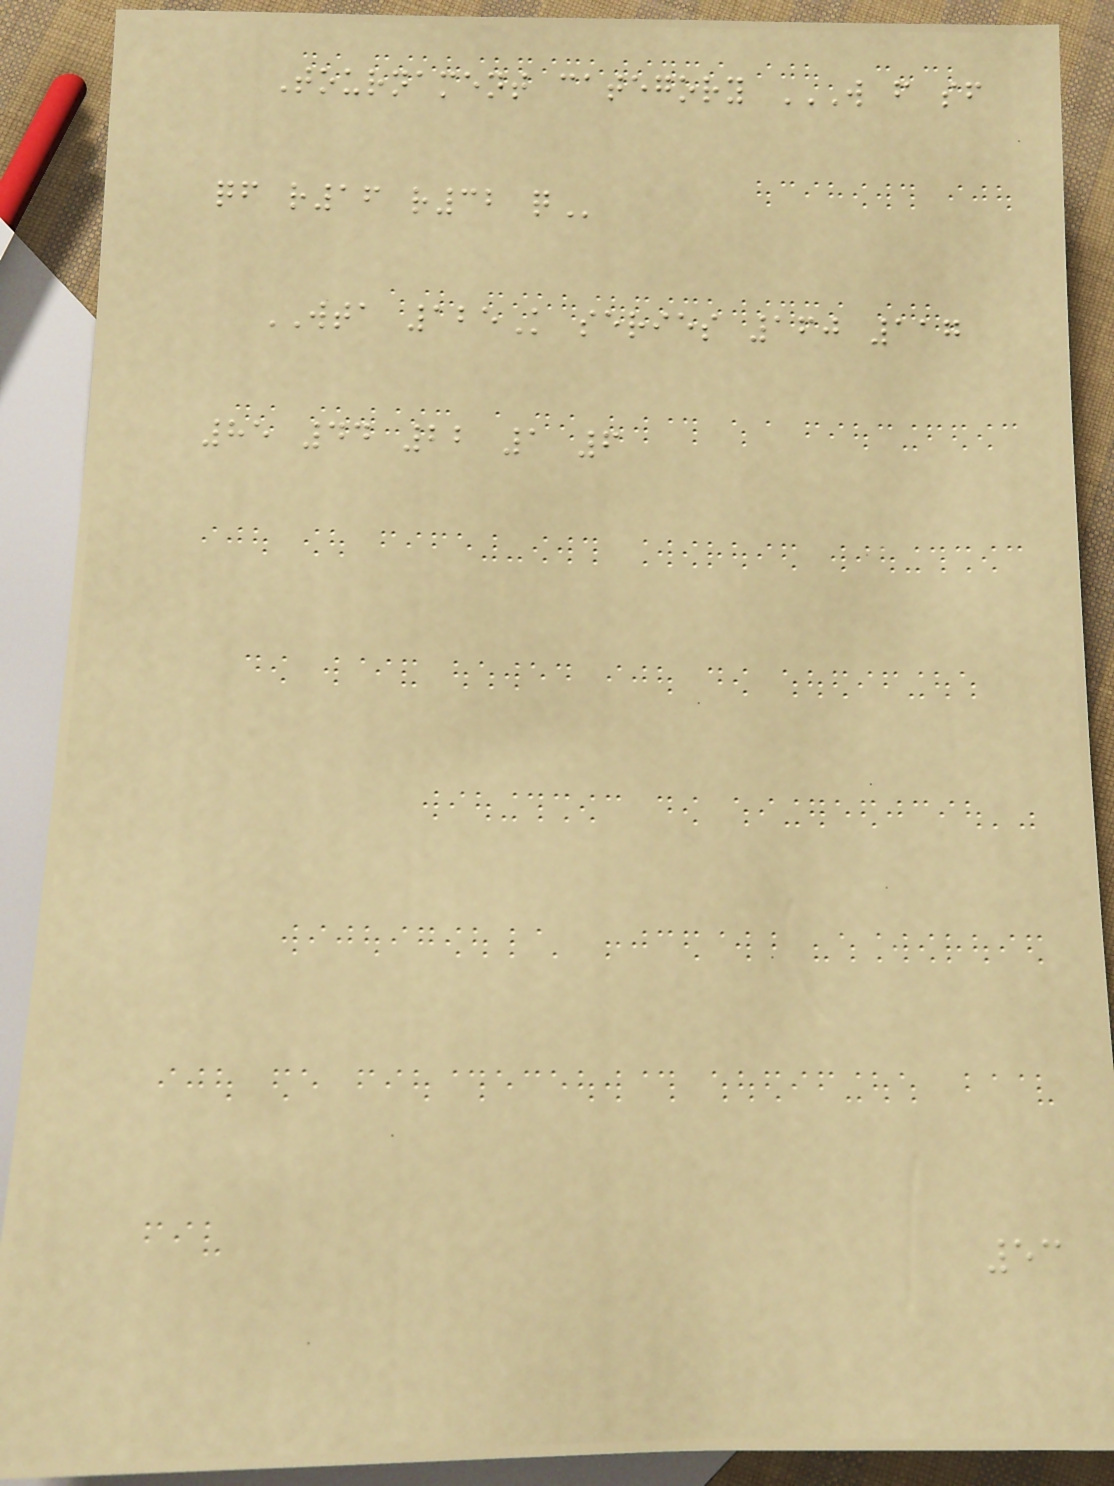Tournament category W F SF
QF R16 R32 Q
WTA 125K series 160 117
85 44 22 1 6
53
